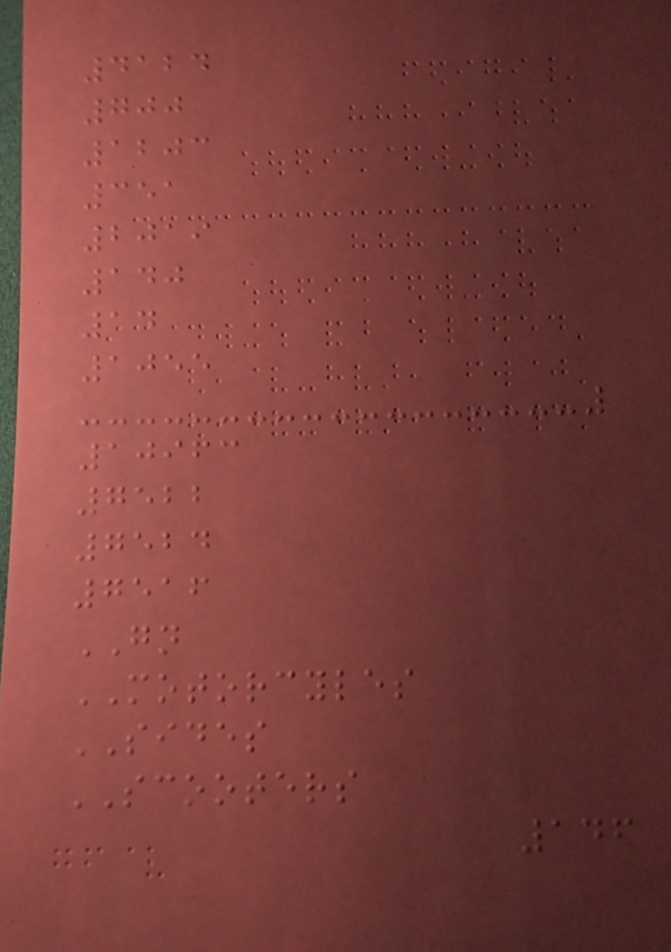4124
700
1203
351
2019
140
14
1055
10963
7522
7524
7516
GN
MOTORCYLES
SIDES
SCOOTERS
146
